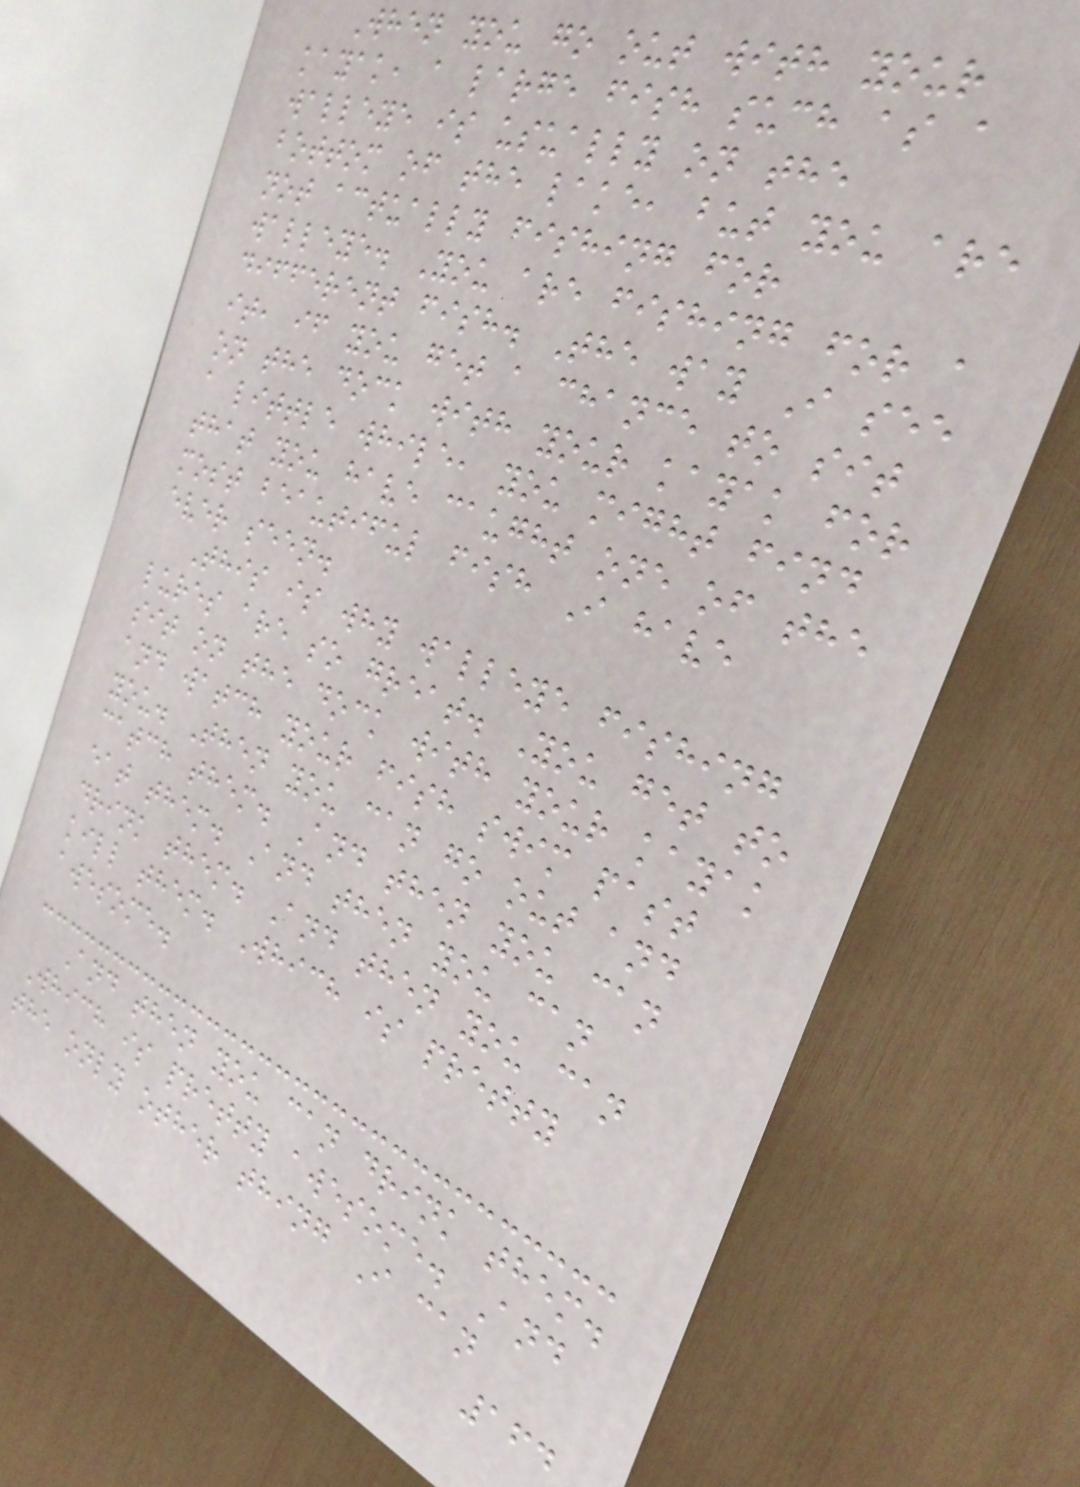When you go out with your
kayak, a large fish such as a
walleye is usually on the
bottom of the lake, but you are
not actually fishing for
walleye. You are fishing for a
different fish. The way I see
it, if you get a chance to sit
on the dock with your kayak for
a little while, you might find
that you have caught one of the
most beautiful fish I have
ever seen.
This is why walleye fishing
lures are so great. You get to
sit on the dock with your kayak
and watch your fish swim past
you. Then you can go out and
catch them. And then you can
eat them. And then you can
drink them. And then you can
kill them. Which is pretty
awesome.
And then you can drink them.
Which is pretty awesome. And
the only other thing I can
164
